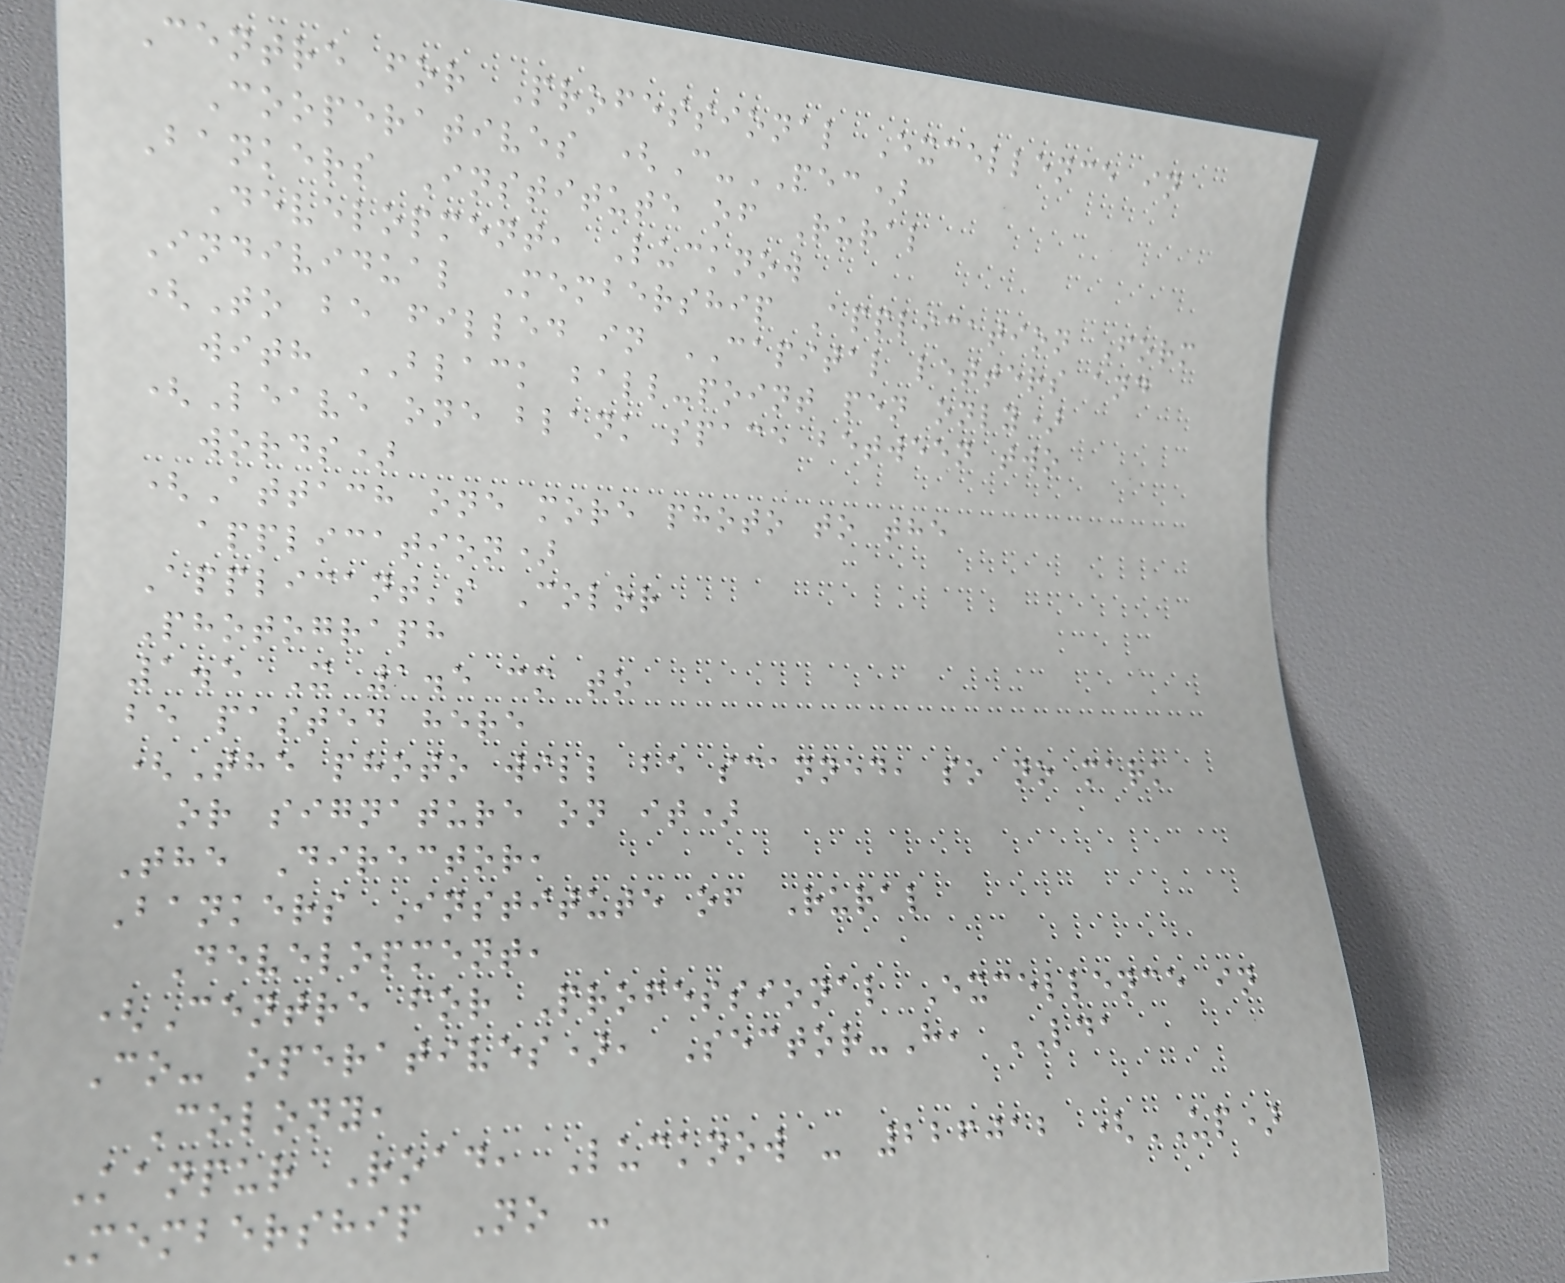Centre for Professional Excellence in
Cooperatives (C-PEC)
Bankers Institute of Rural
Development, Lucknow
Individual Membership Application Form
(To be filled in CAPITAL letters and
with BLACK ball-point pen only)
(Leave one blank space between two
words)
(Attach one more photo to the
application)
Applicant's Color
Photograph
1.5 X 1.5 cm to
be pasted here
(The photo will be scanned, so no mark
or signature on it)
The Director,
Bankers Institute of Rural
Development,
(Centre for Professional Excellence in
Co- operatives), Sector-H, LDA
Colony,
Kanpur Road, Lucknow - 226012 (UP)
Membership No -
